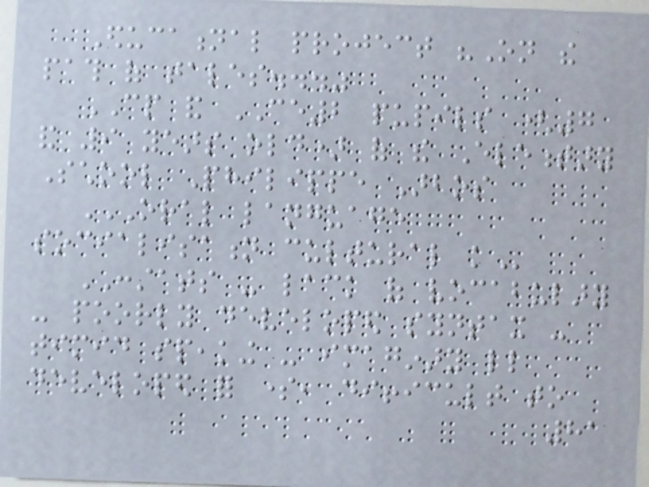Educational project "On the
path of tales..."
CP and CE2 pupils (7
and 9 years old) of the Elementary
School Philippe Arbos
ORAL LANGUAGE
SOCIALISATION CULTURAL KNOWLEDGE
CONSTATS - lack of vocabulary
- poorly developed syntax -
timid speaking - imaginary little
developed for some, difficult to
81
